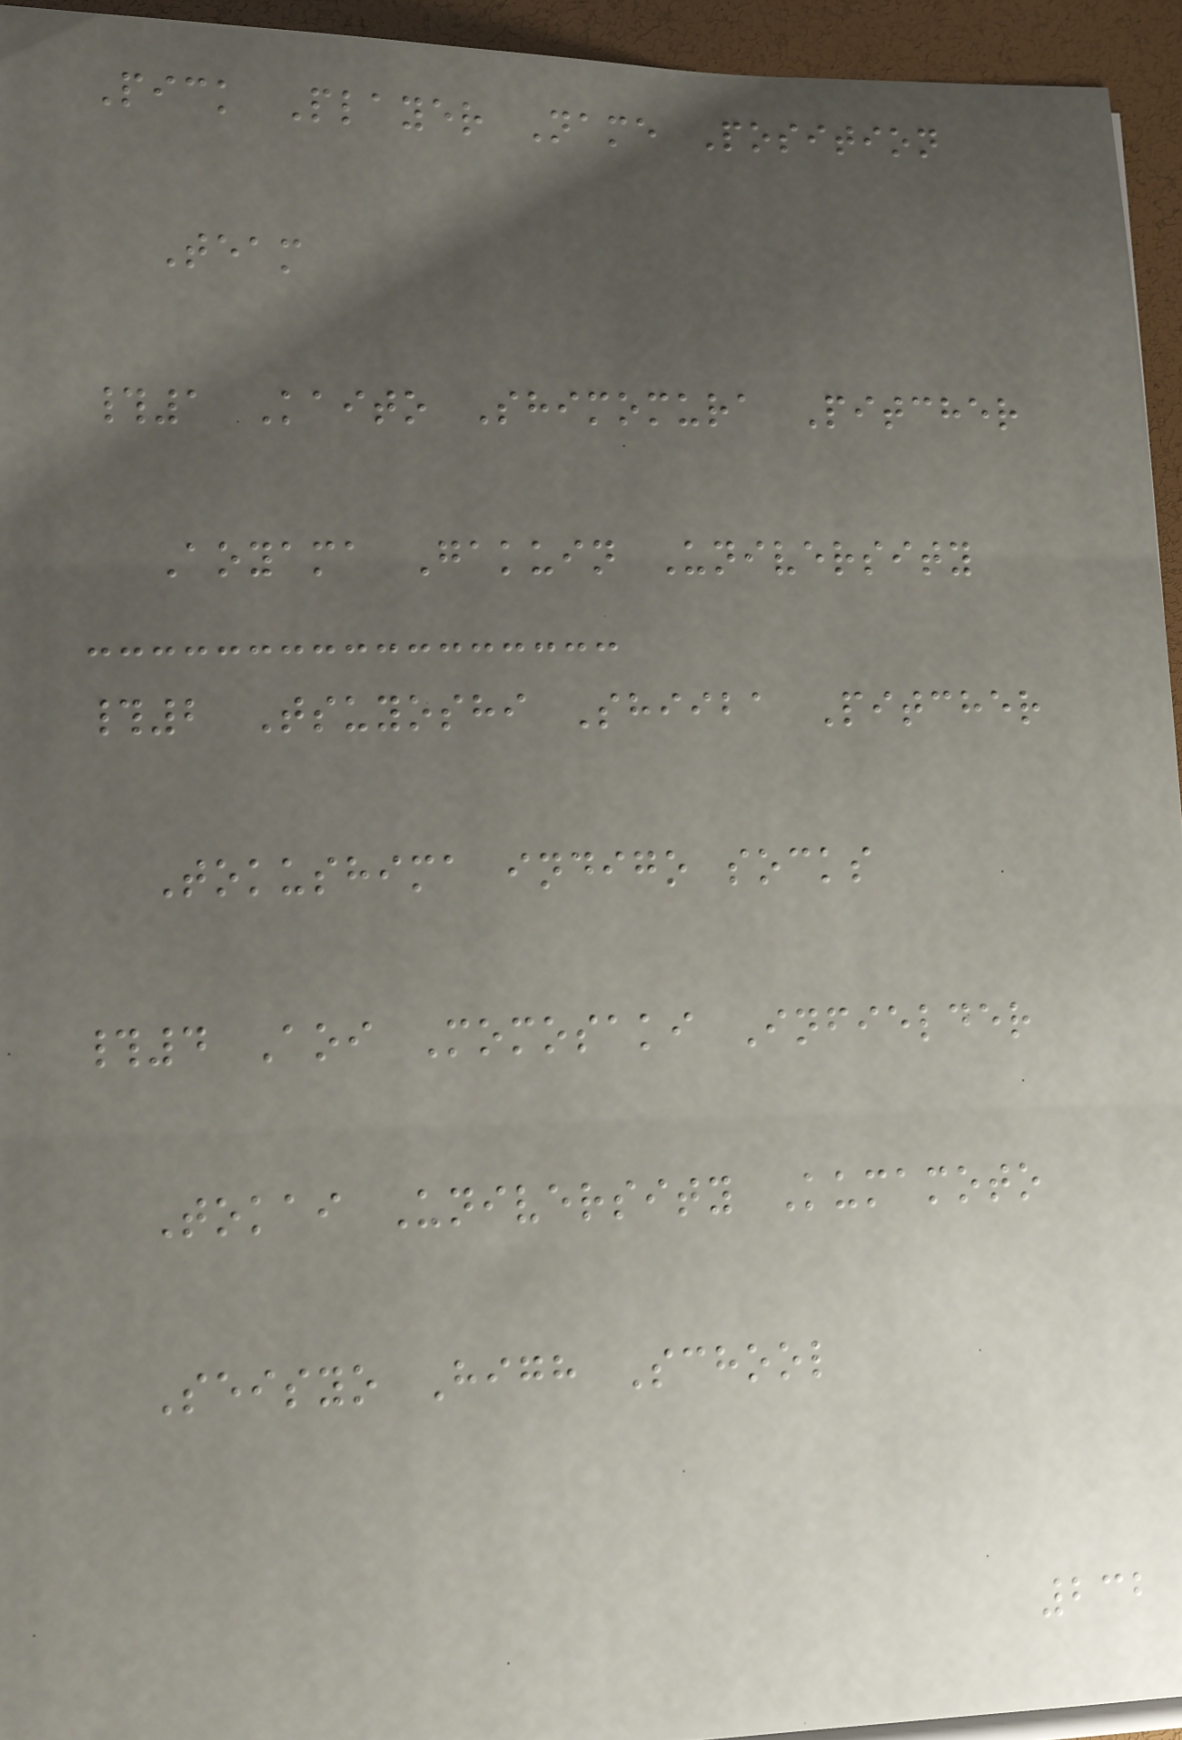Pick Player Name Position
Team
#1 Kaito Shimomura Pitcher
Aoyama Gakuin University
#2 Tsuyoshi Shiiba Pitcher
Tokushima indigo socks
#4 Aoi Momosaki Infielder
Tokai University Kumamoto
Seisyo High School
232
